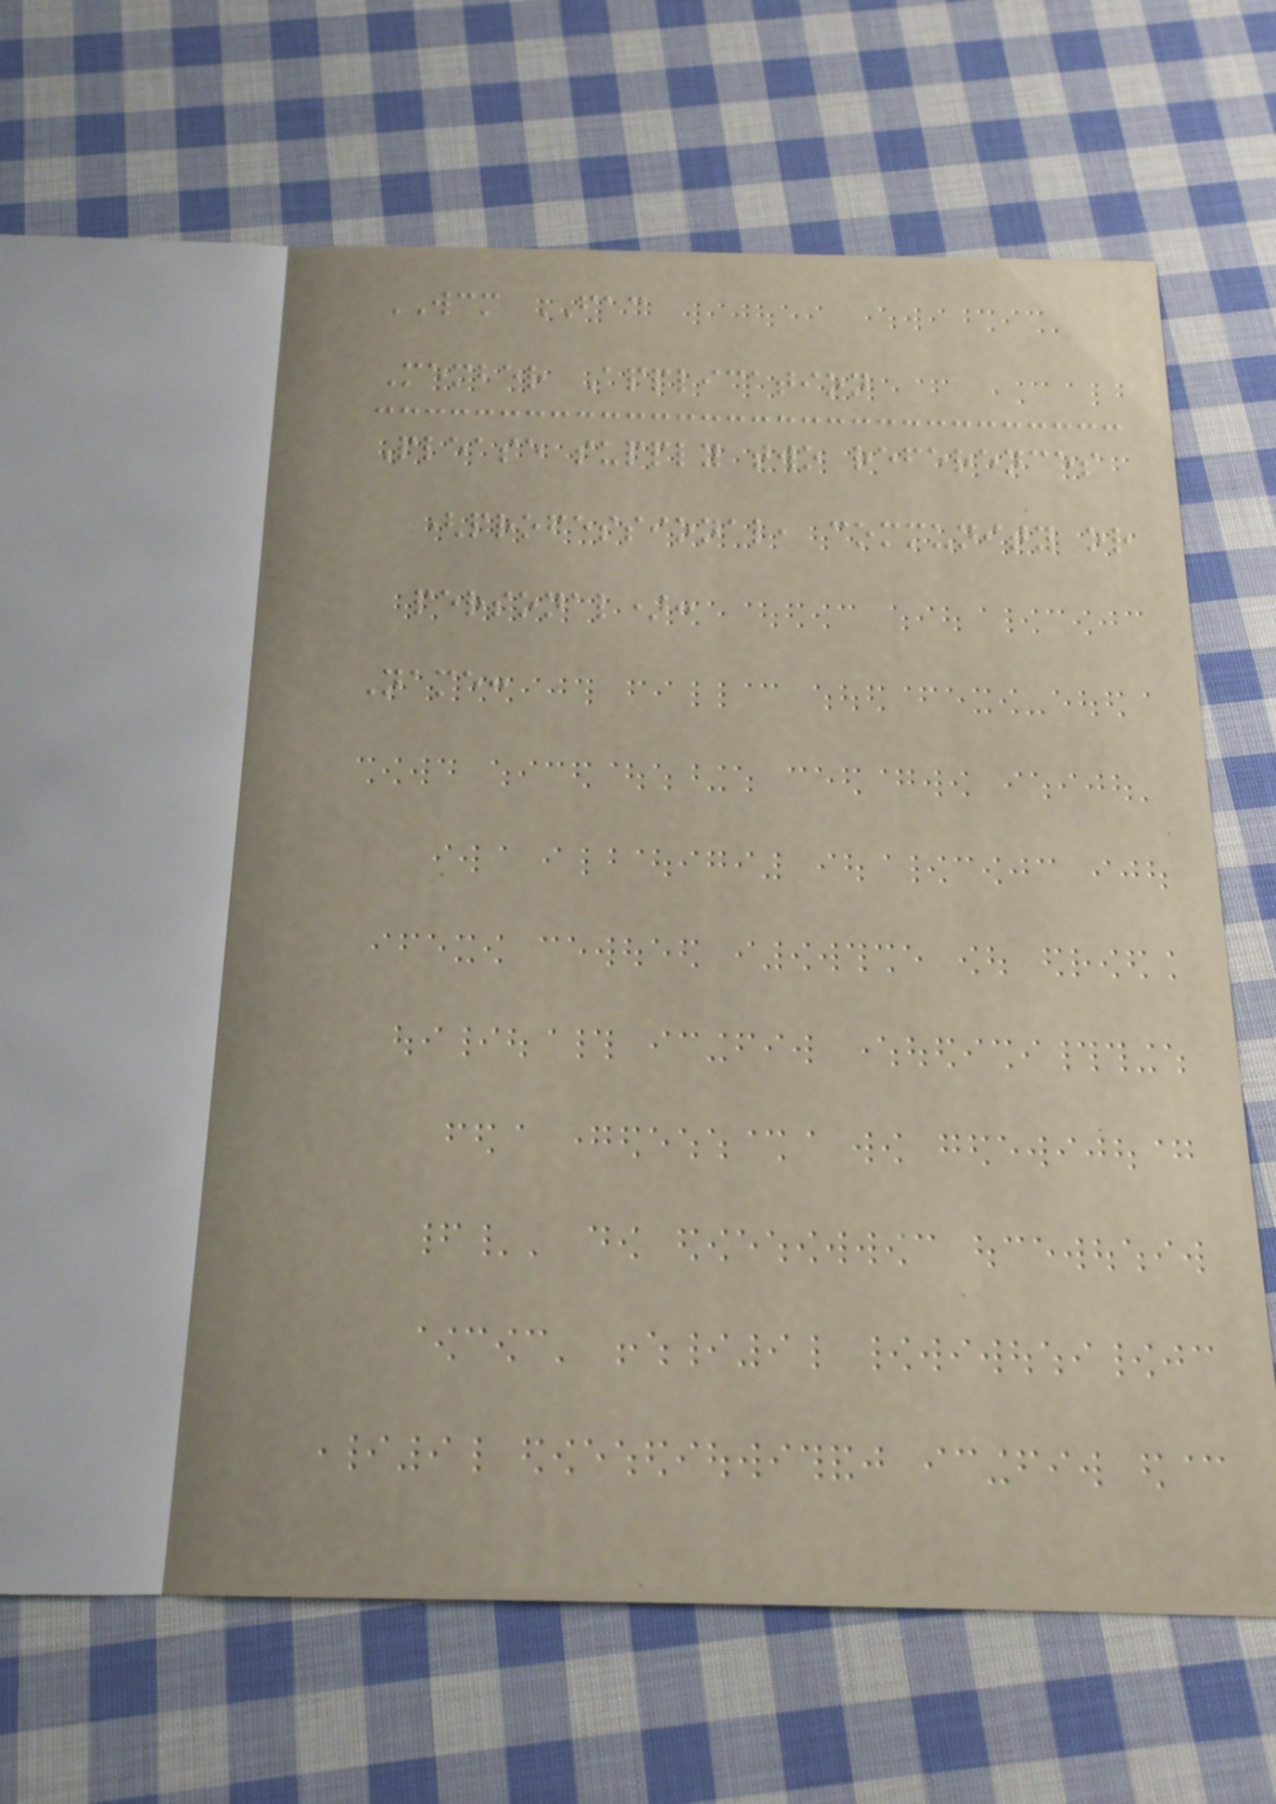WCM FAC
Member Application
Please supply two references
(professional, community or
personal):
Name:
